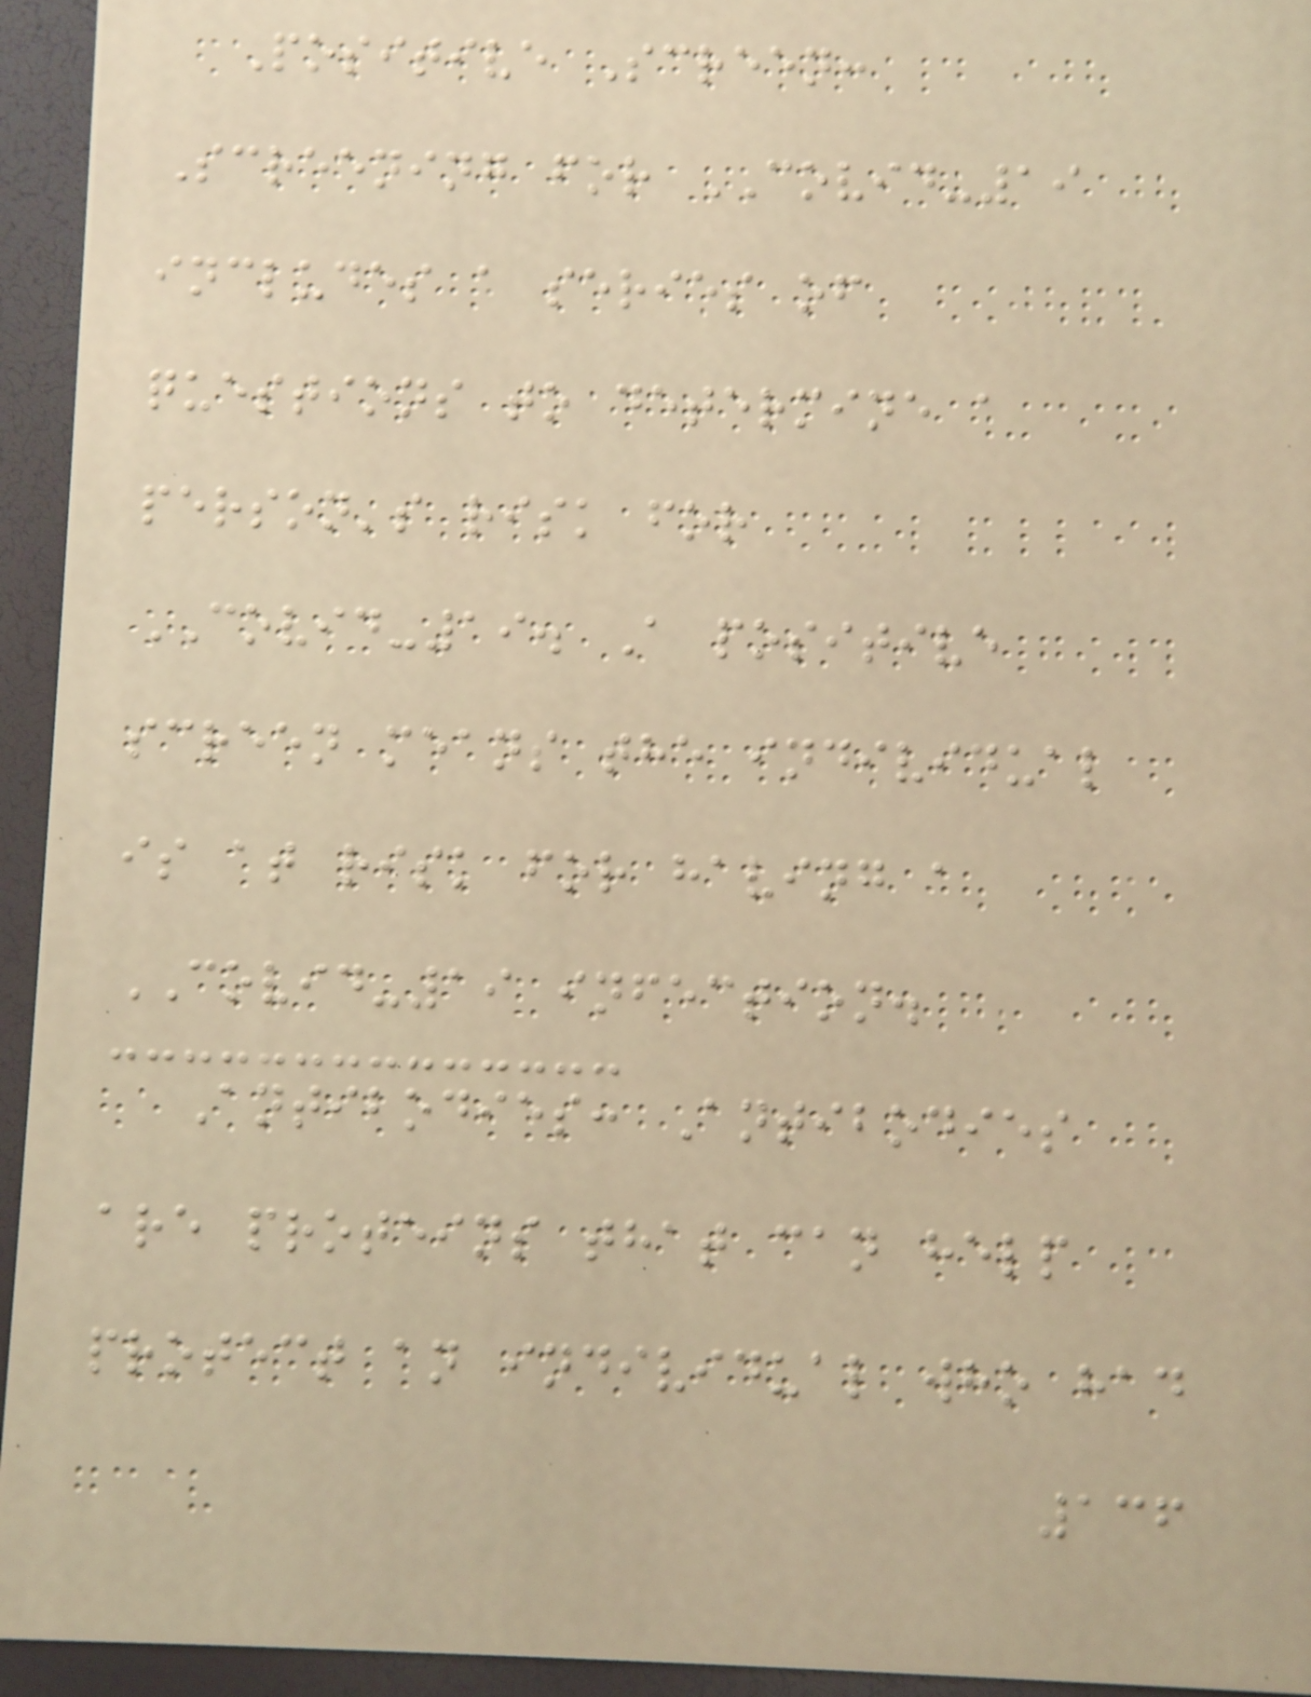Positive Screen:
Screening for COVID-19
includes a series of
questions to determine a
person's risk for
COVID-19. A positive
screen means the individual
is at risk for having a
COVID-19 infection.
Antibodies: Antibodies
are proteins that can help
protect an individual who had
136
